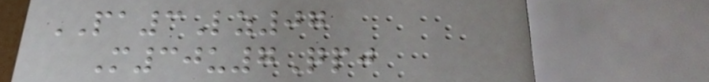PA3Lz07
M30u7Qpj
